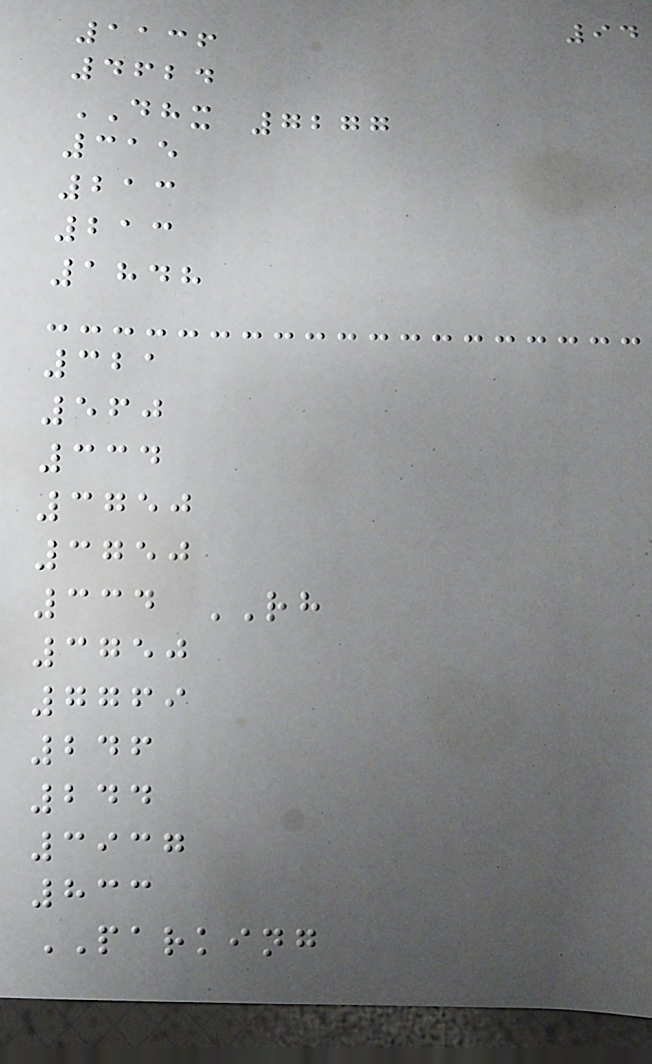94
1136
4624
DHX 7277
315
213
213
1848
321
560
334
3750
3750
334 RH
3750
7769
246
244
3937
833
PARKING
